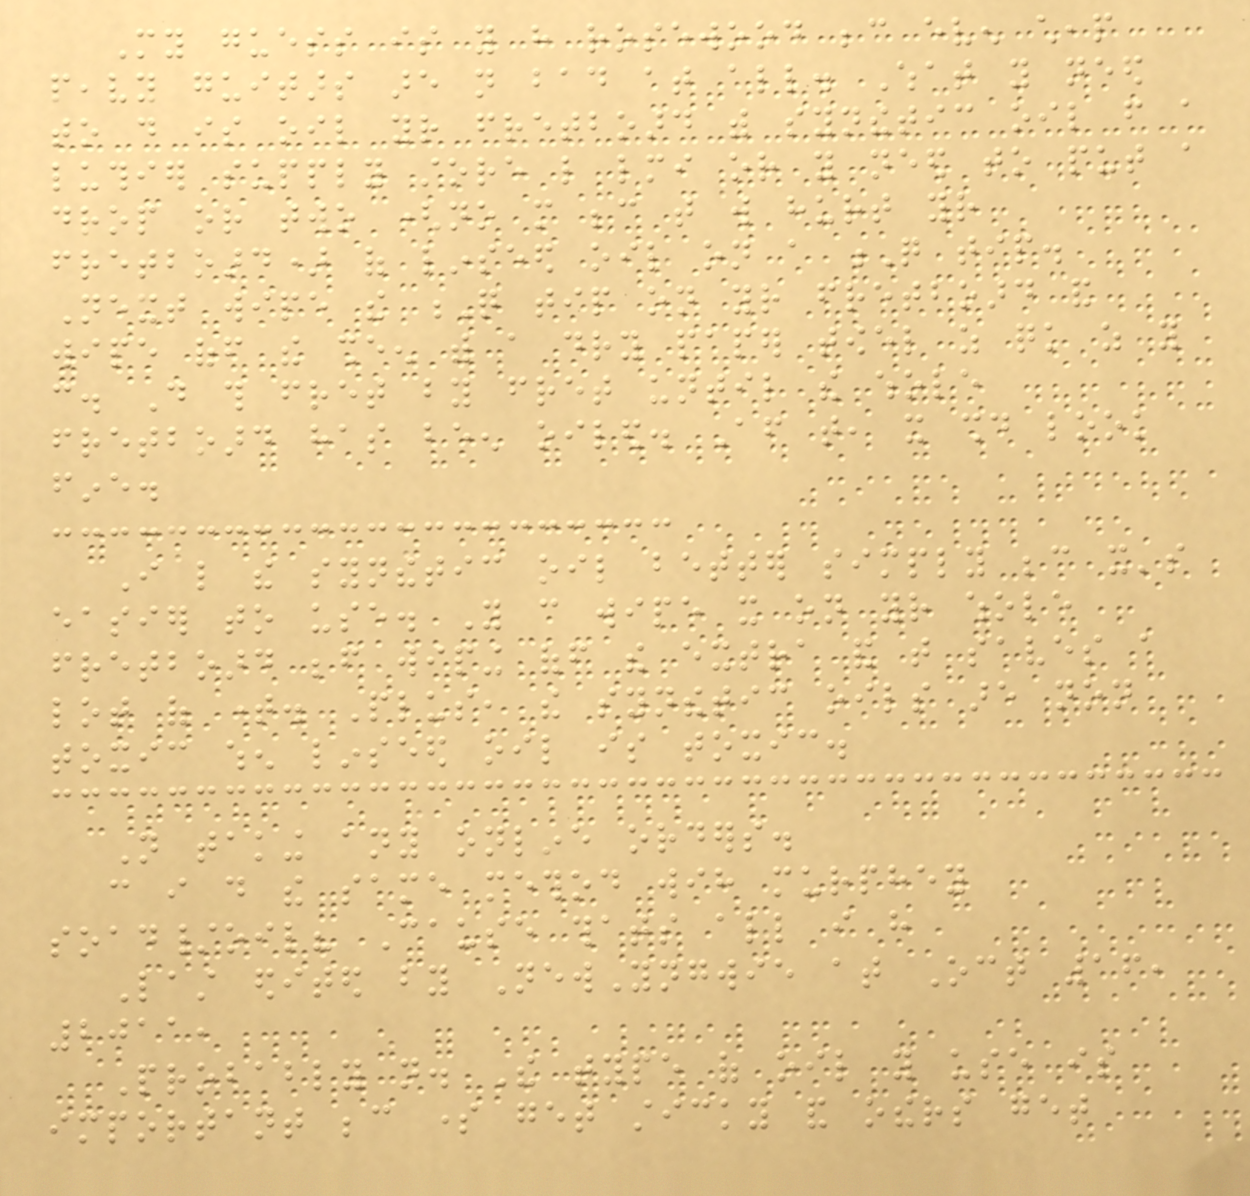My guess is you have rosewood because even cheap
peavy guitars are not bad at all. What you need
to do is oil your fretboard with synthetic oil from a
luthier supply store like lmi or you need to put a
drop or two (no more because that will hurt your
fretboard) of linseed oil on a Q tip.
Next wipe the Q tip on your fretboard and
wipe off the sheen with a dry paper towel as quick as you
can. Do this fret by fret until the whole
fretboard has been oiled. After that, it should look
fine.
I like the synthetic oil better simply because it's
easier to use. You can wipe it on your whole
fretboard before wiping off the extra and that saves a
lot of time. Plus, the synthetic oils are non
toxic when linseed oil is toxic.
Not taking any online orders.
can i do the same method wih murphey
soad/oil? Cause thats all i have
Last edited by NewYngwie at Oct 16,
2011,
Probably not. The type of oil you use is
important because some get sticky and others get
